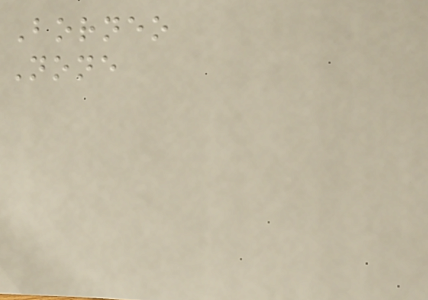Borneo
None
